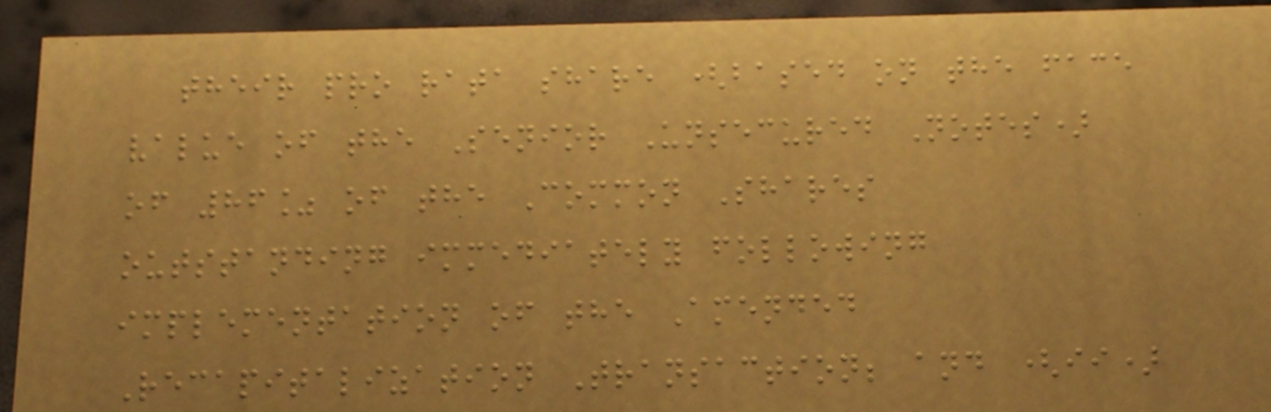their pro rata share (based on the face
value of the Senior Unsecured Notes)
of 86% of the Common Shares
outstanding immediately following
implementation of the Amended
Recapitalization Transaction; and (ii)
